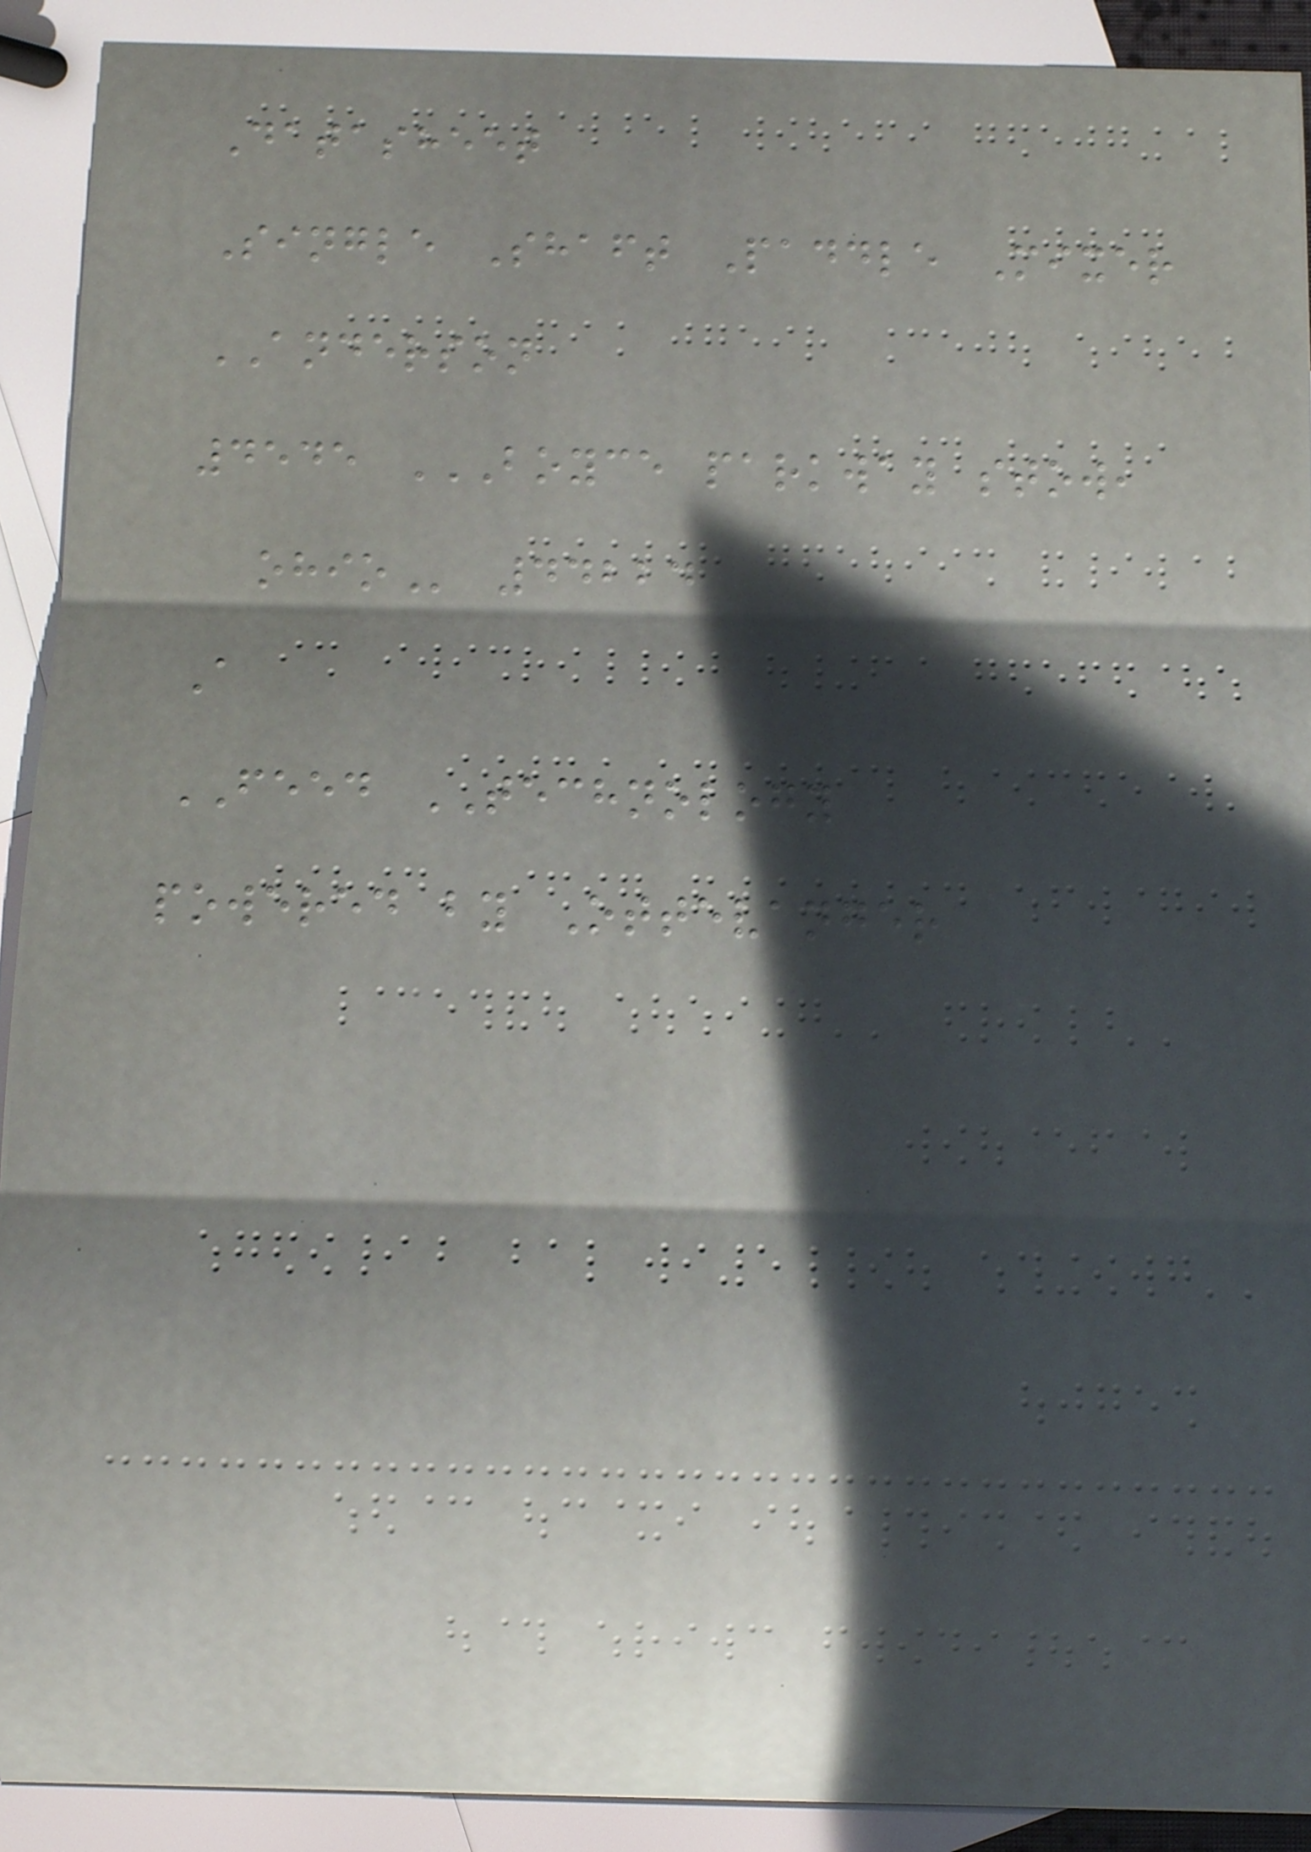Datasheet
Single Shaft Paddle Mixer
ANDERSON
4545 BOYCE PARKWAY STOW,
OHIO 44224
A
FEED TECHNOLOGY
powered by Ottevanger
